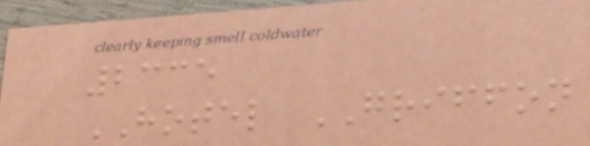2335
HOTEL GRIFFON
